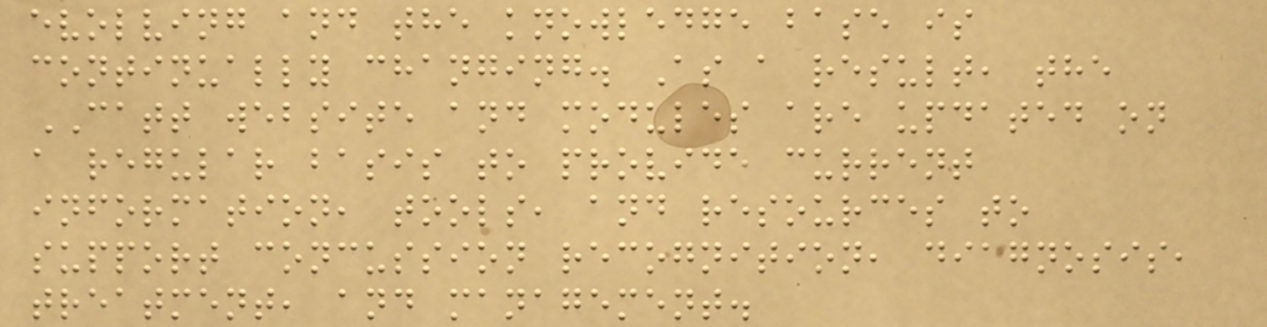evolving and the knowledge base is
continually changing. As a result, the
CATT website and modules are updated on
a regular basis to provide current
information, tools, and resources to
support concussion recognition, diagnosis,
treatment, and management.
